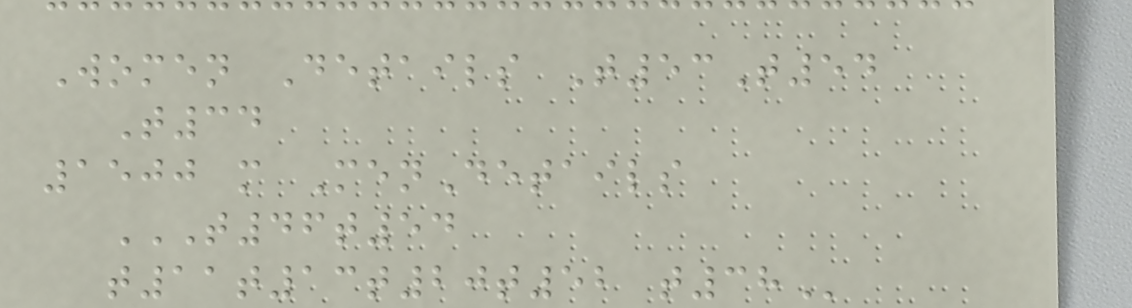Women Details T53T54
T34
1500 m MenDetails
T46T54
T11T13T20T52 T38
